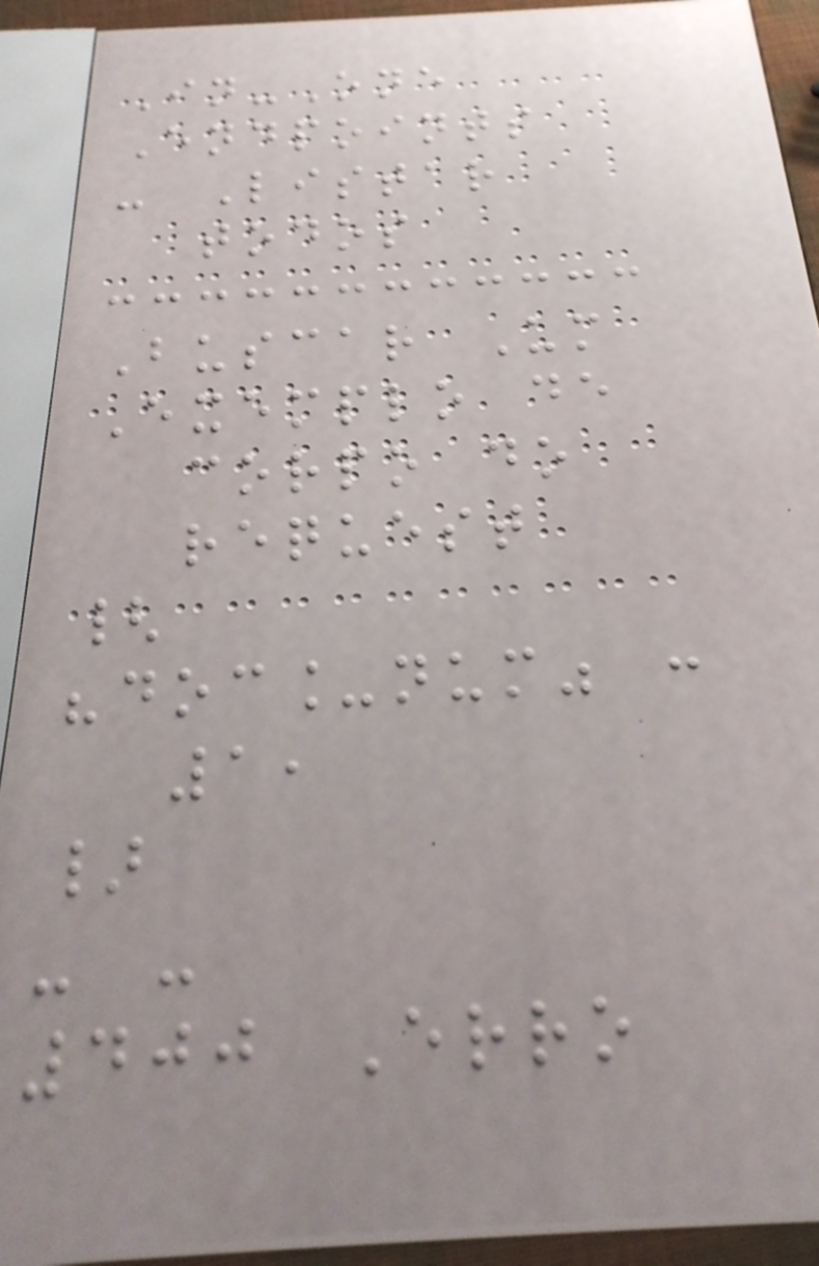In-One
Endpoints
- Listar
todos
Buscar Um
Exemplo de
corpo do
request
{
"doc_num" :
1,
}
- -
400 Erro
